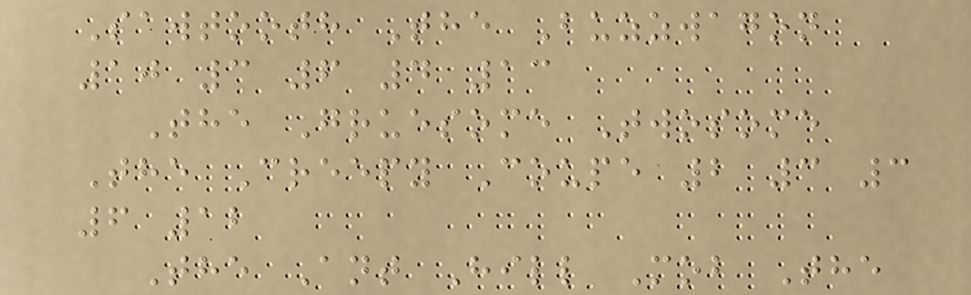Sawtooth The Buzzwagon
10 3 6 4 13
The Gruesome Twosome
The Creepy Coupe 2 3 3
6 12
The Ant Hill Mob The
